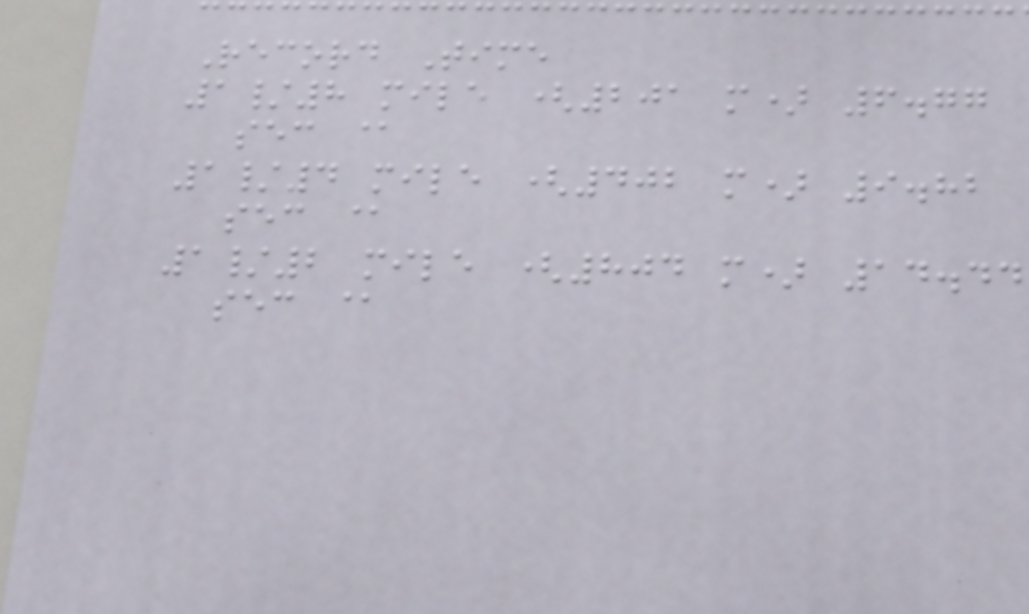Record Time
1/8 mile (201 m) 6.77
sec @
1/4 mile (402 m) 9.82
sec @
1/2 mile (804 m) 14.44
sec @
